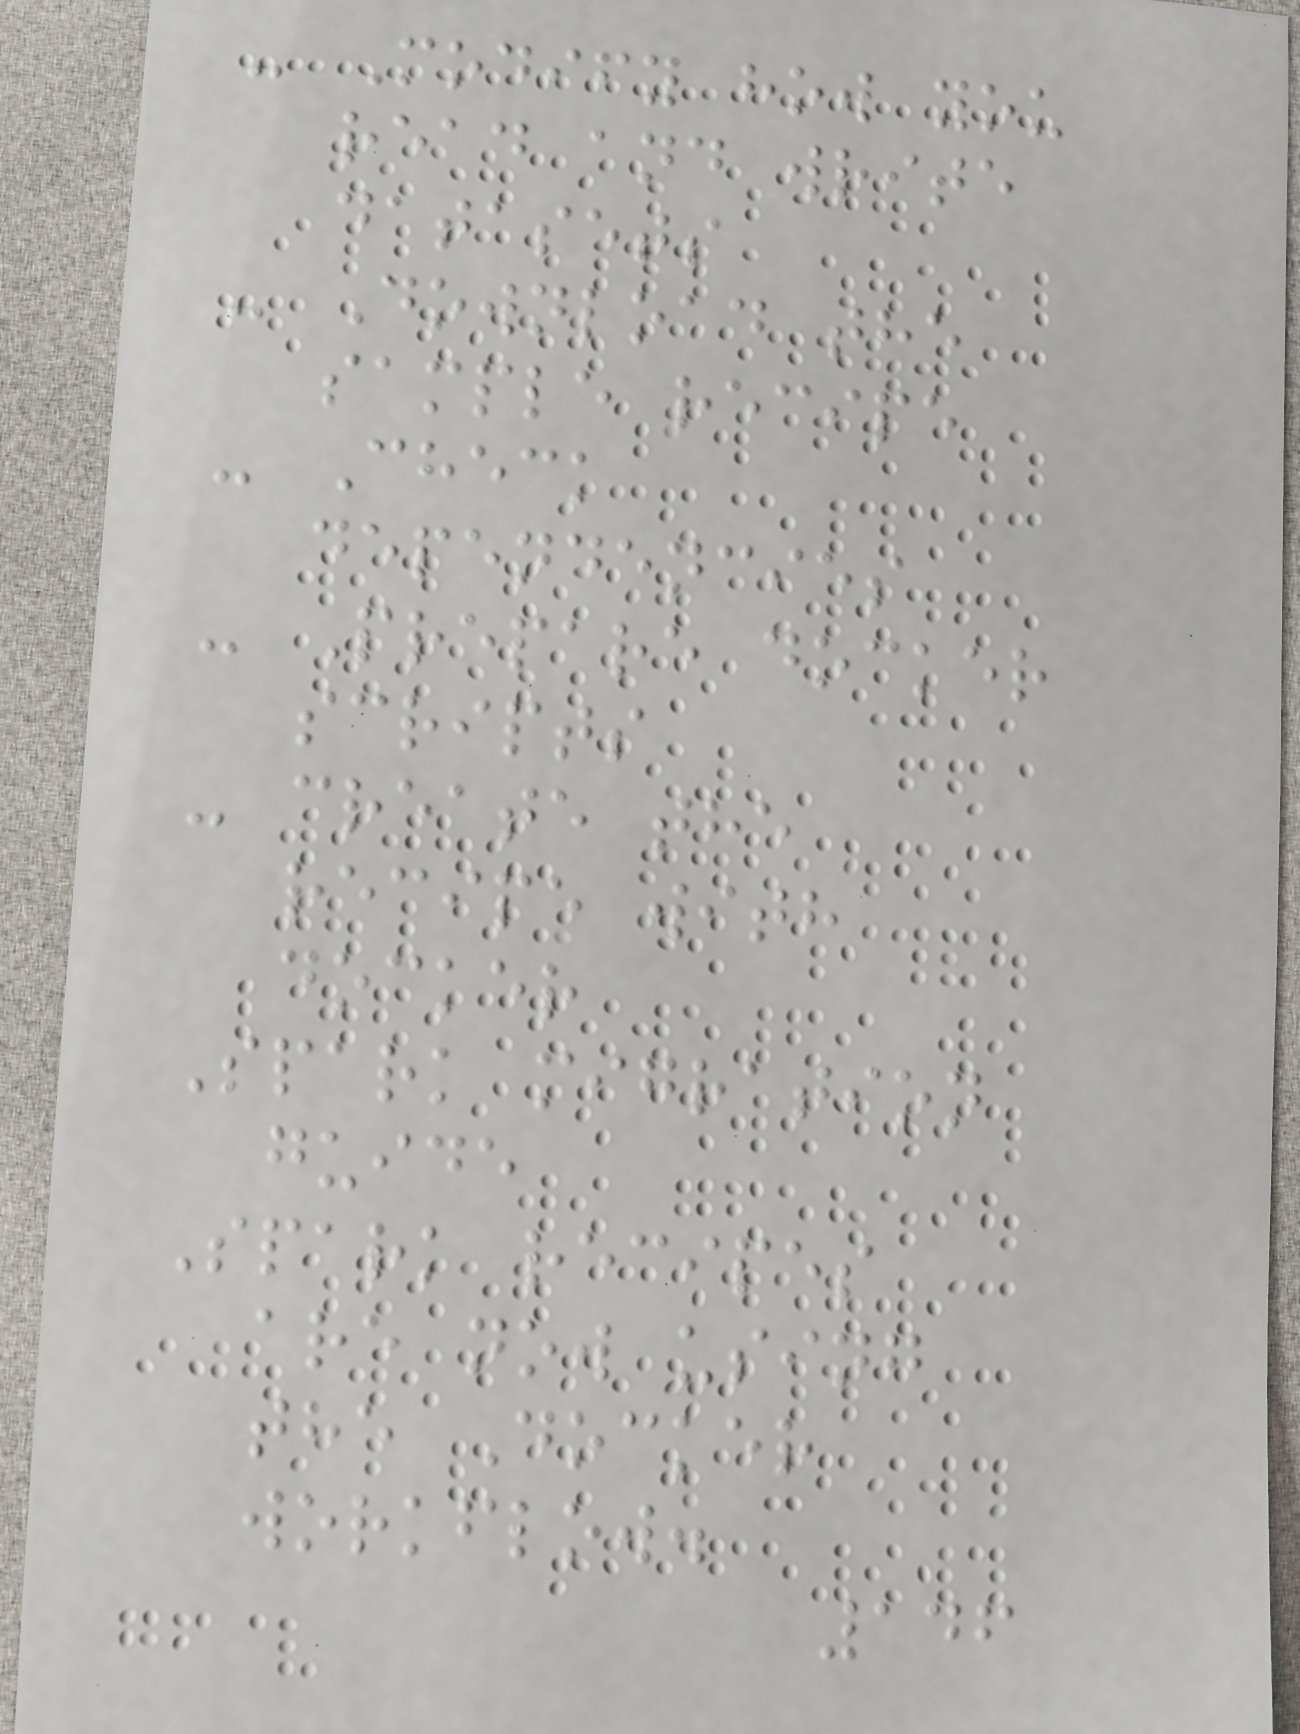- Modify how you
read and write
datasets
- Download the
sample recipe
- Check
dependencies
- Prepare docker
scripts
- create the
recipe with
docker
Spark migration
guide
Spark recipes
are now using
the Docker
workflow.
146
